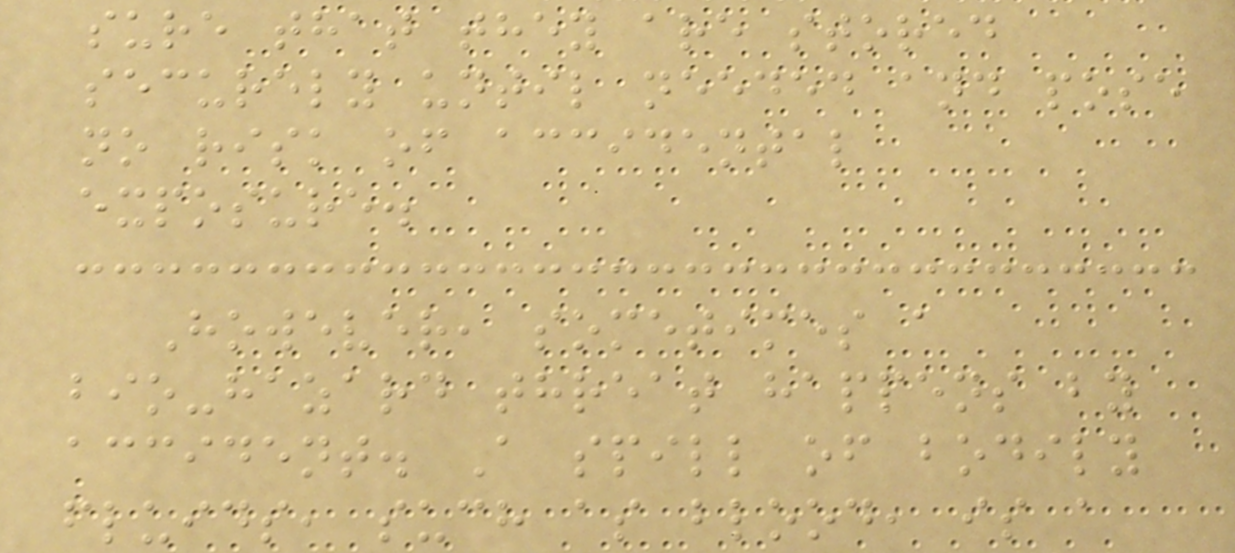sure that they are stored
securely until needed and pose
no risk of accidental
exposure.
However, sometimes a
bio-hazard threat happens by
accident. A spill of bodily
fluids, such as blood, is a
